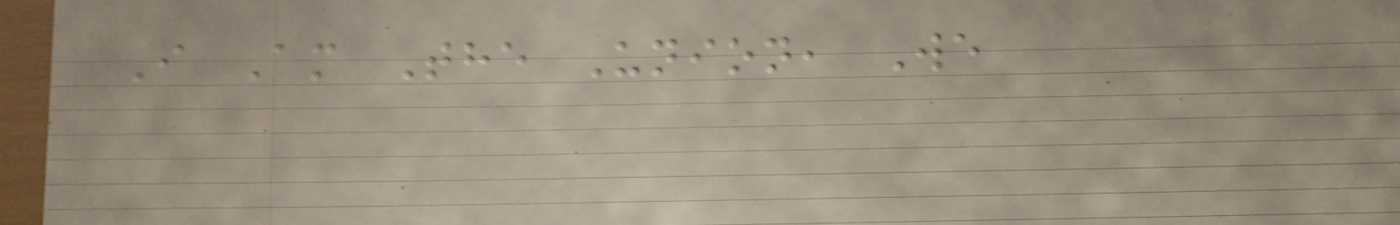I Am The Union, We
